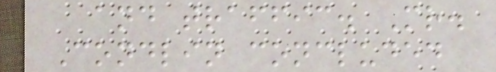and traffic. Mr.
Condlin concluded
